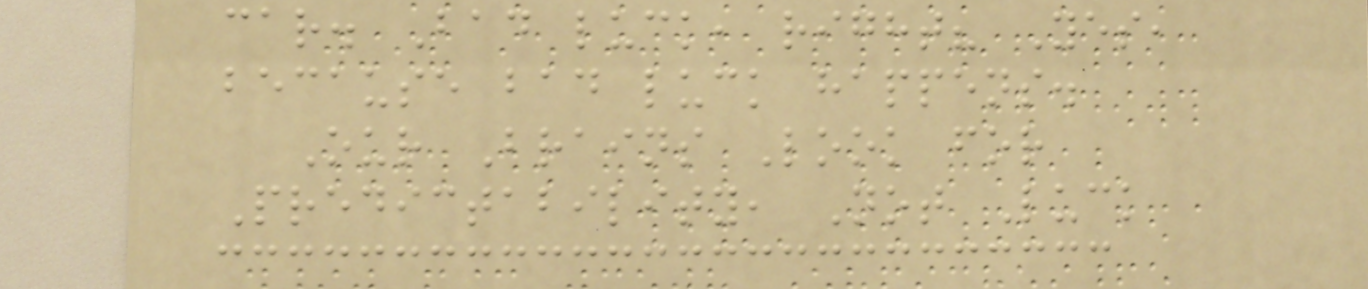car. Bad luck, right? Yes,
because bad luck happens.
Our Brains Look for
Predictability, Not Luck
